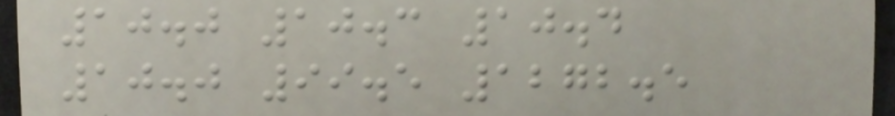10.0 10.3 10.4
10.0 99.5 1272.5
